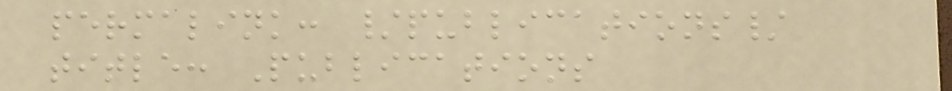permalink: /publications/
title: Publications
